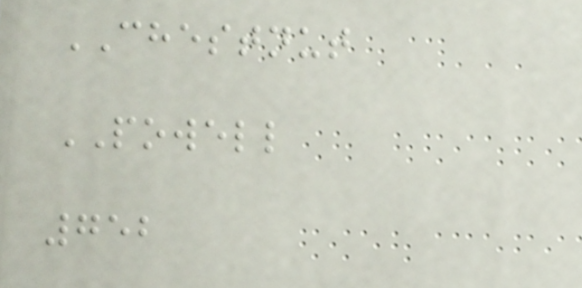CHESTNUT
POWELL
752
